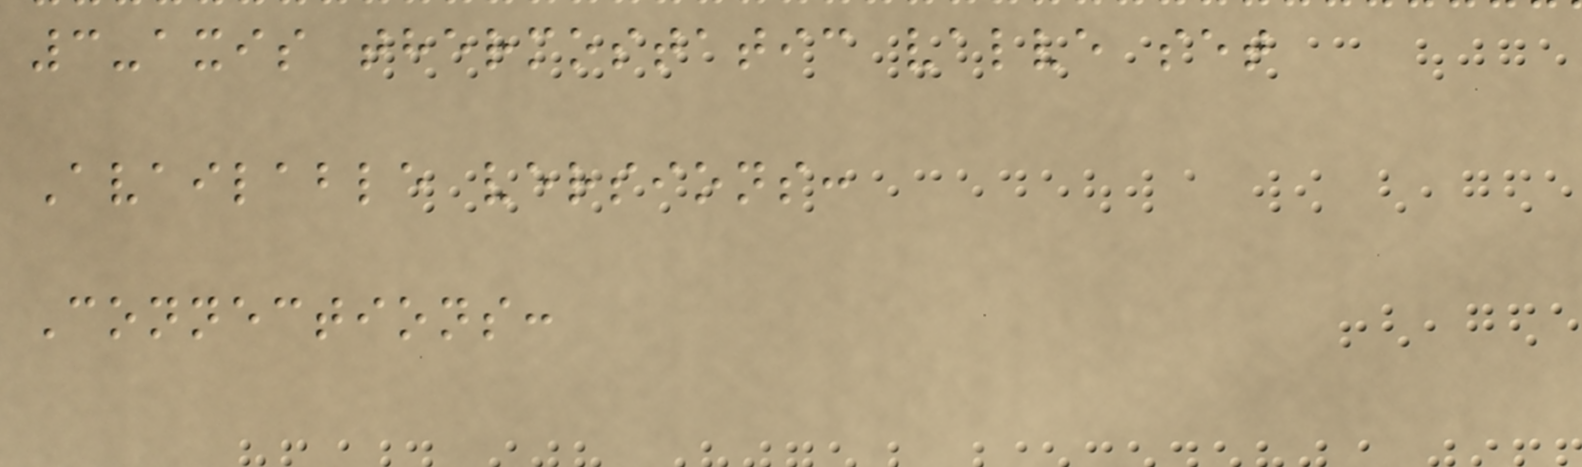3-axis thermostatic valve set
Available versions:
Connections:
